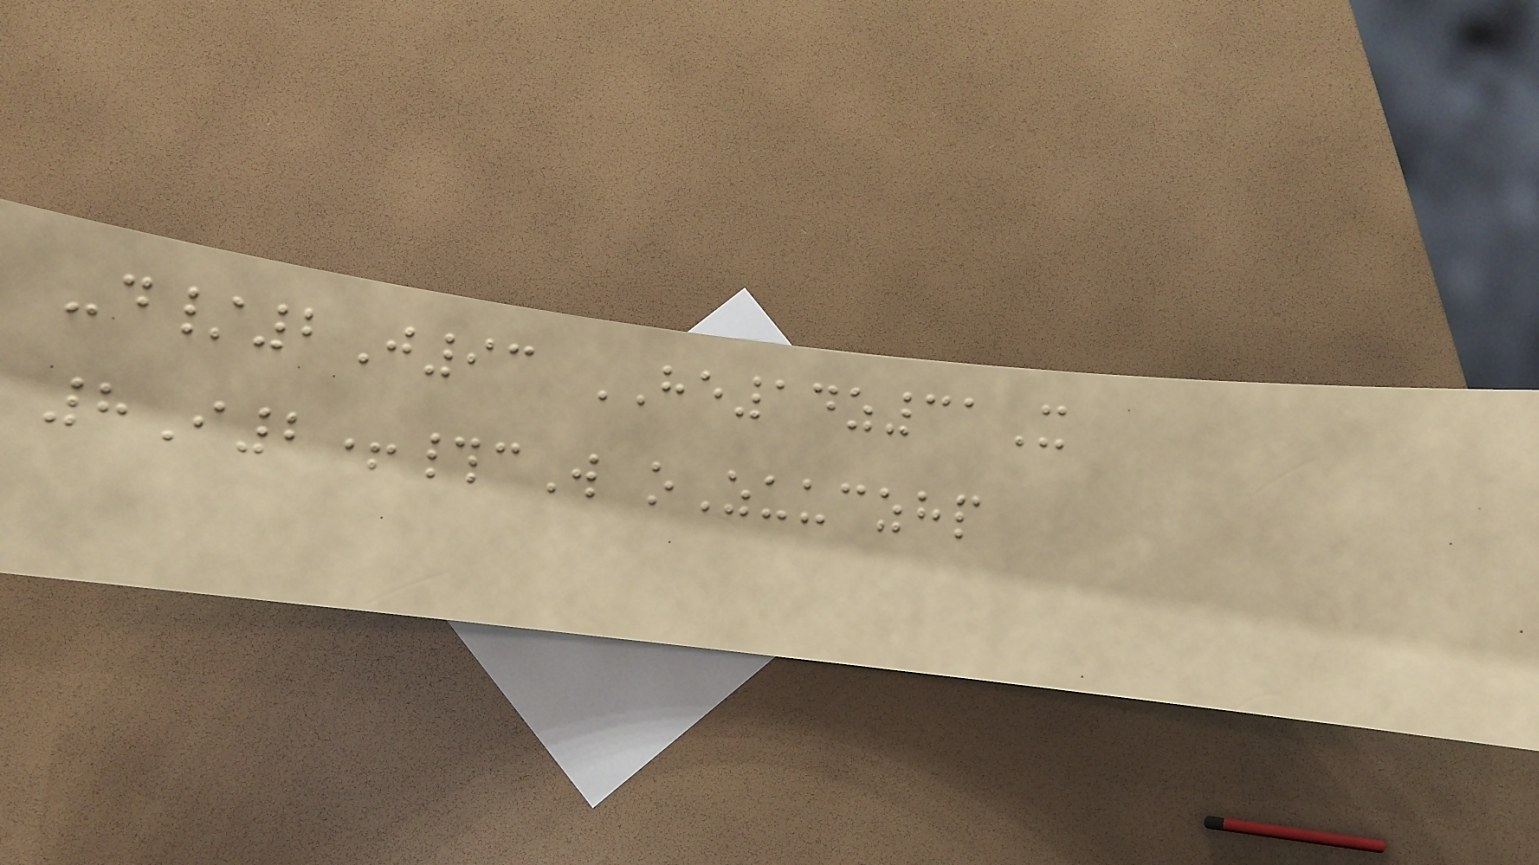-d/2J93 HE14z31X
8I2+#cW oZuuczhp
